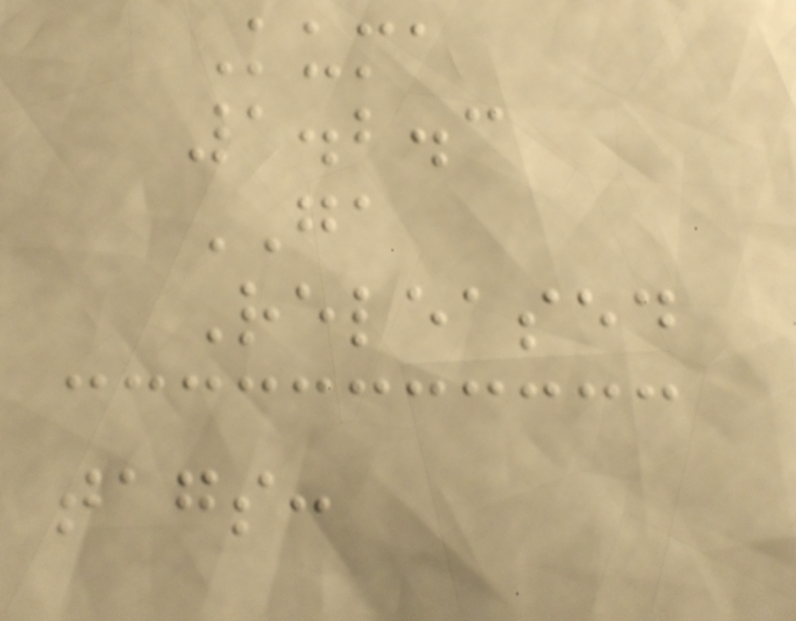Kuma
1.2.3
GA
Released
tags:
